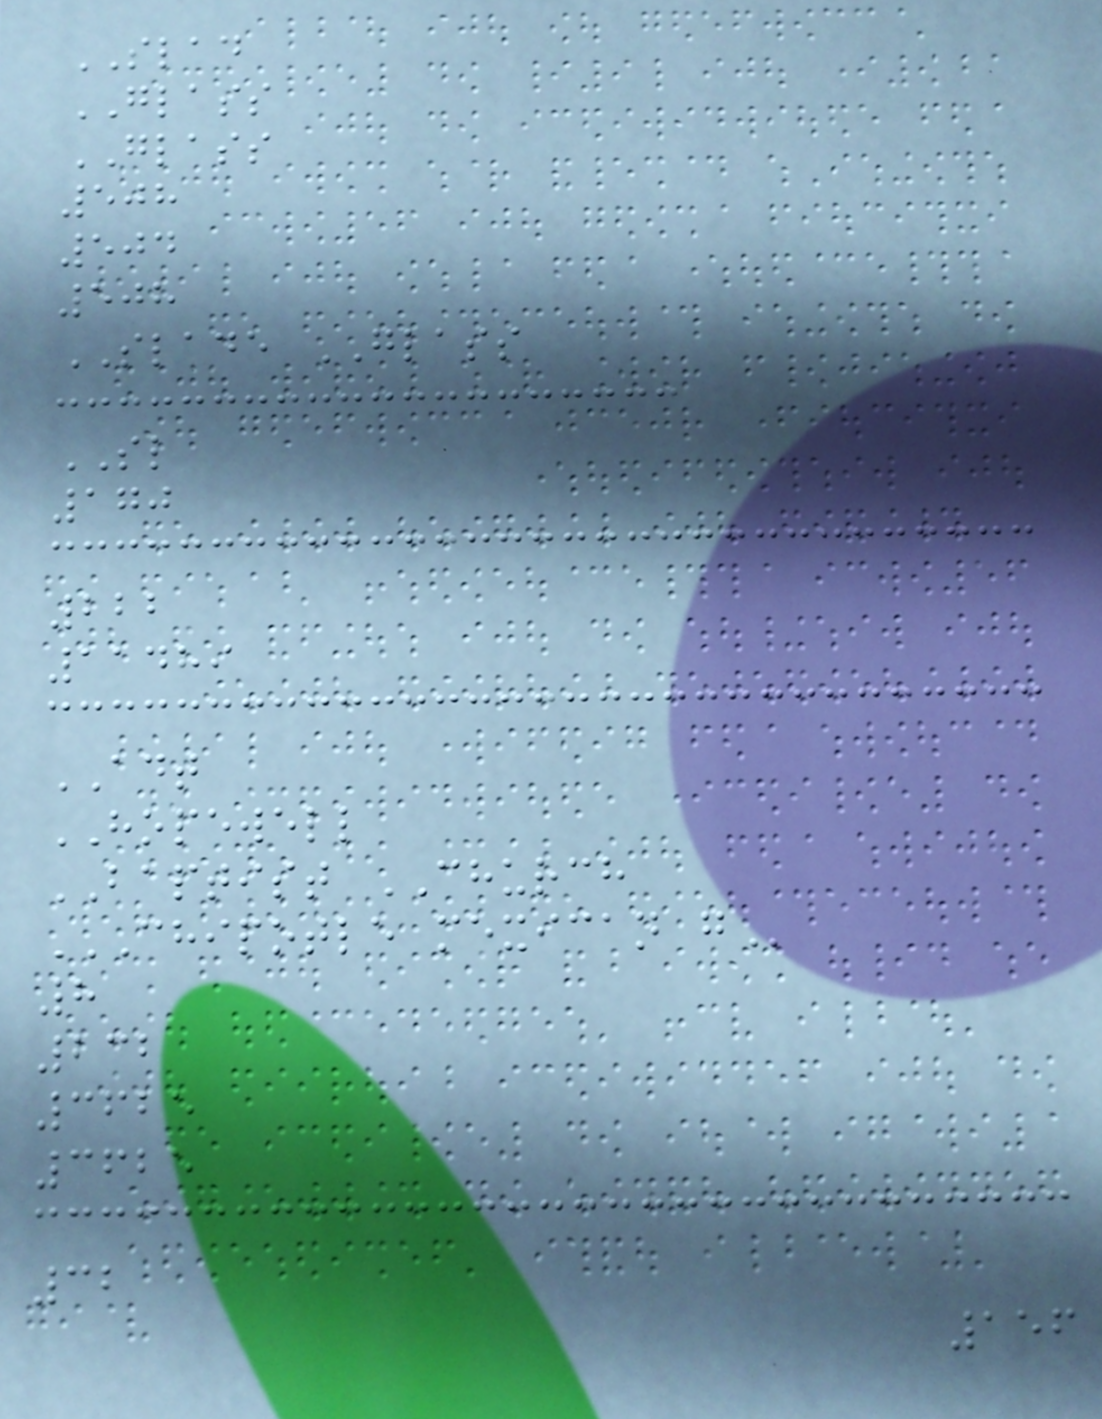SLAD
GLASS
GLASS
508
504
508
SLADE GLASS
SL
170
222
11489
ADT
HOPEWELL
BAPTIST CHURCH
CHIPOTLE MEXICAN G
8
232
3625
3625
32
156
